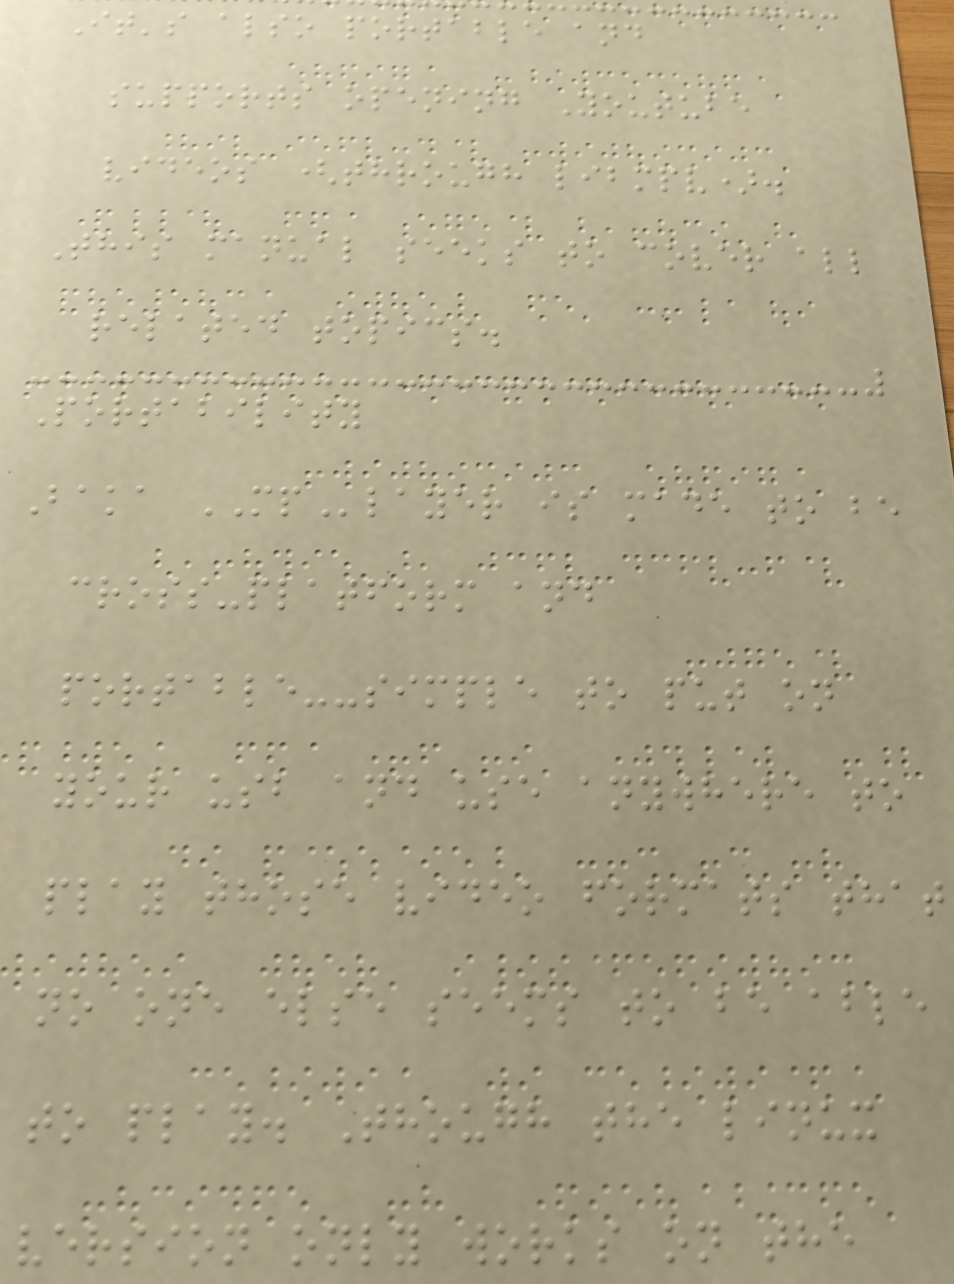It's also portable and
supports opening Youtube
videos (through libmpv).
This manual seeks to cover all
related topics.
Portability
Baka MPlayer is made to be
cross-platform and
portable--simple to put on
your usb and use anywhere to
play those video formats that
no one else seems to be able
to play. Though the linux
version only works on the
